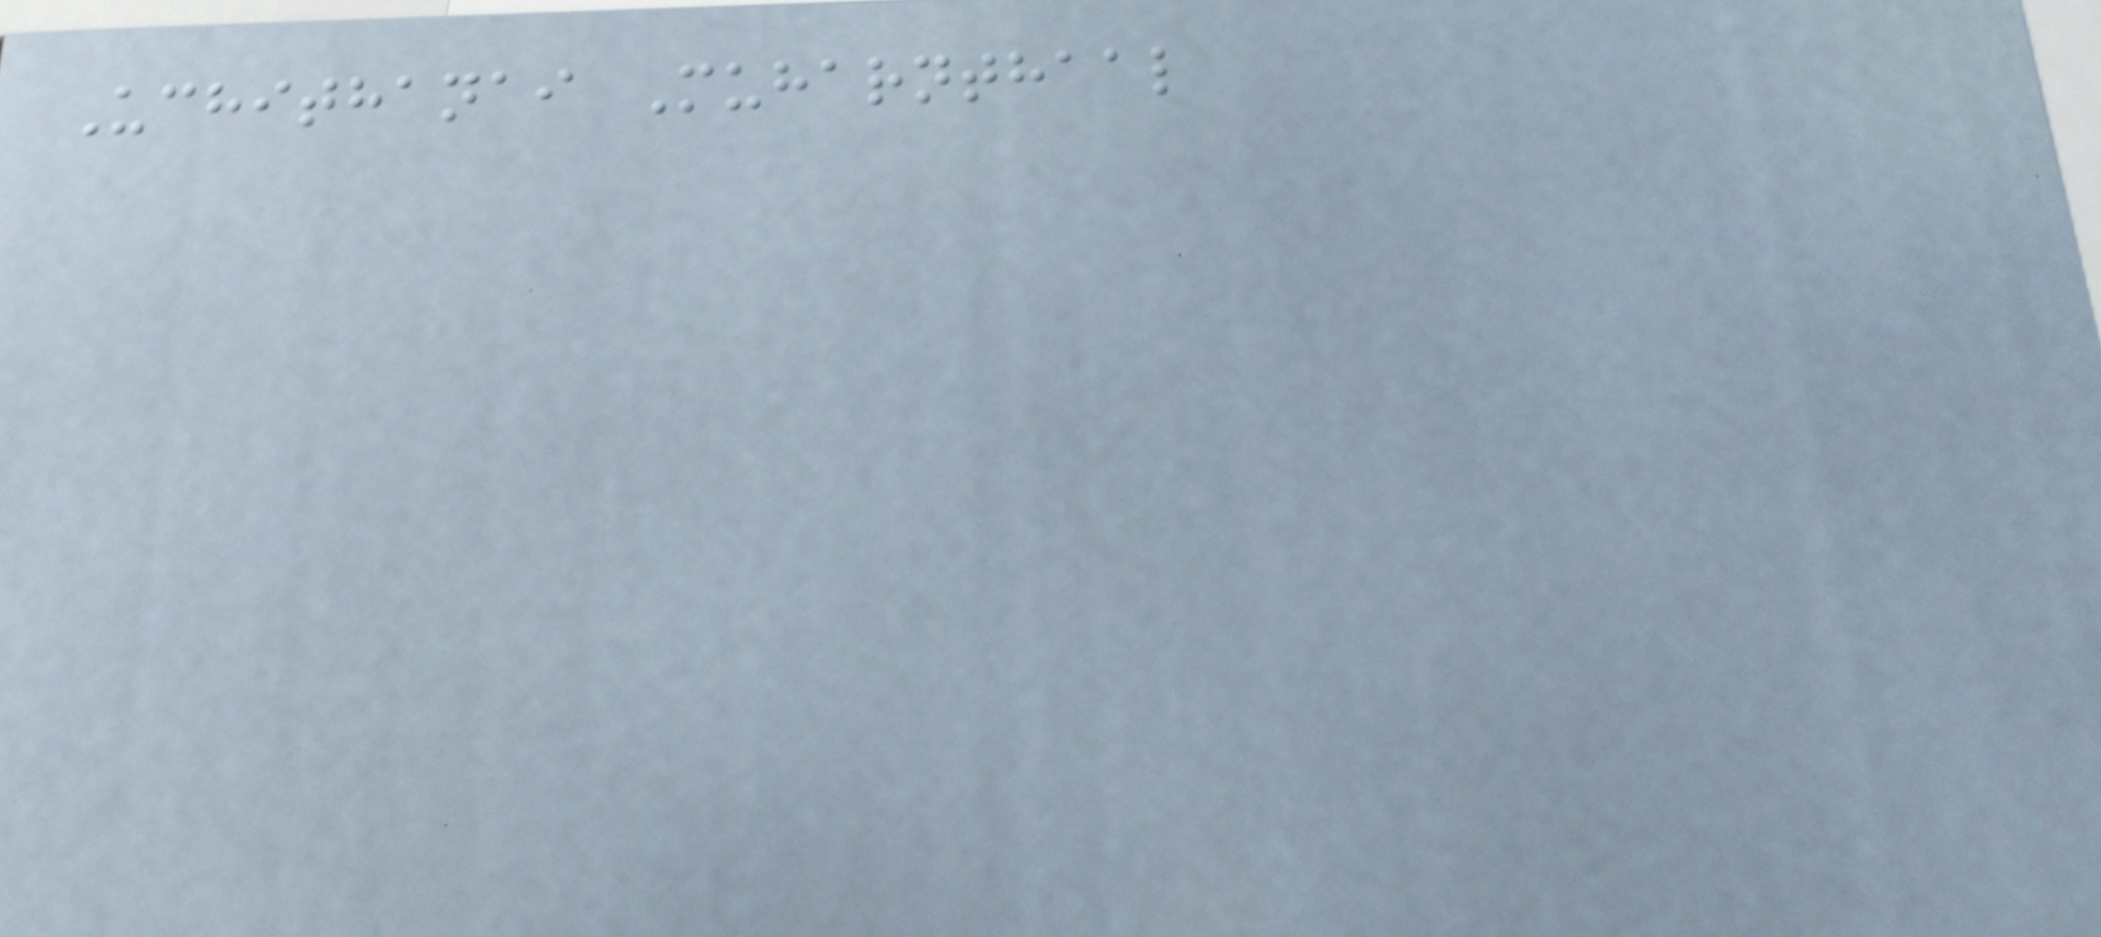Uchithanai Muharnthaal
